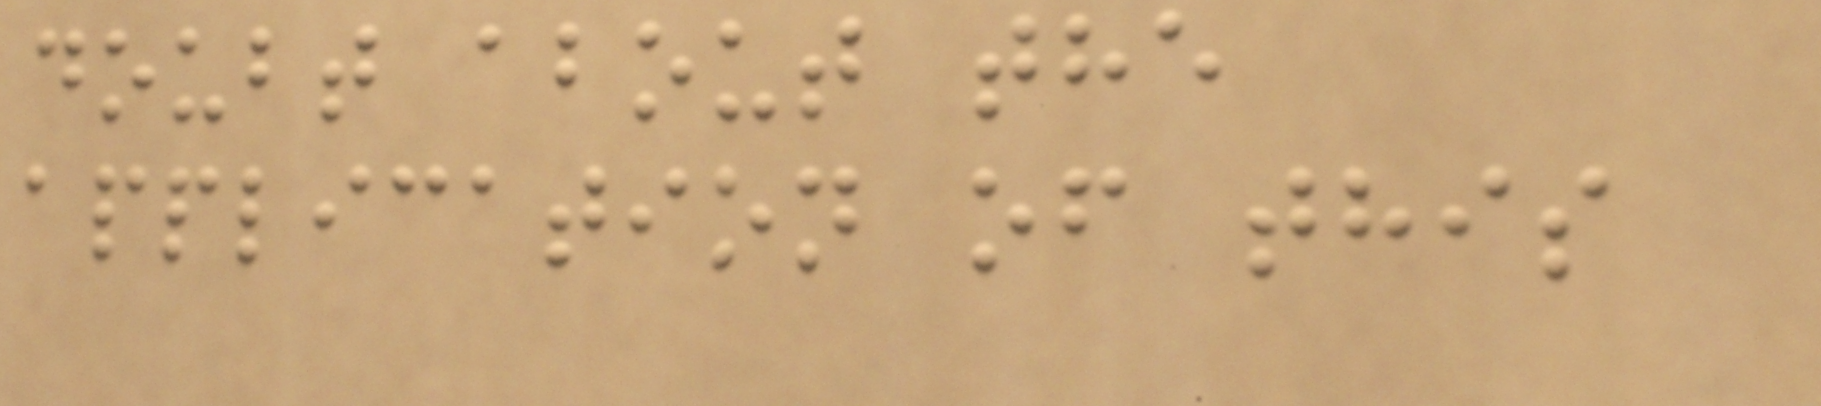doubt about the
application of this
